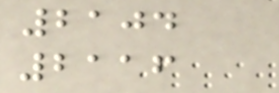2104
2116
